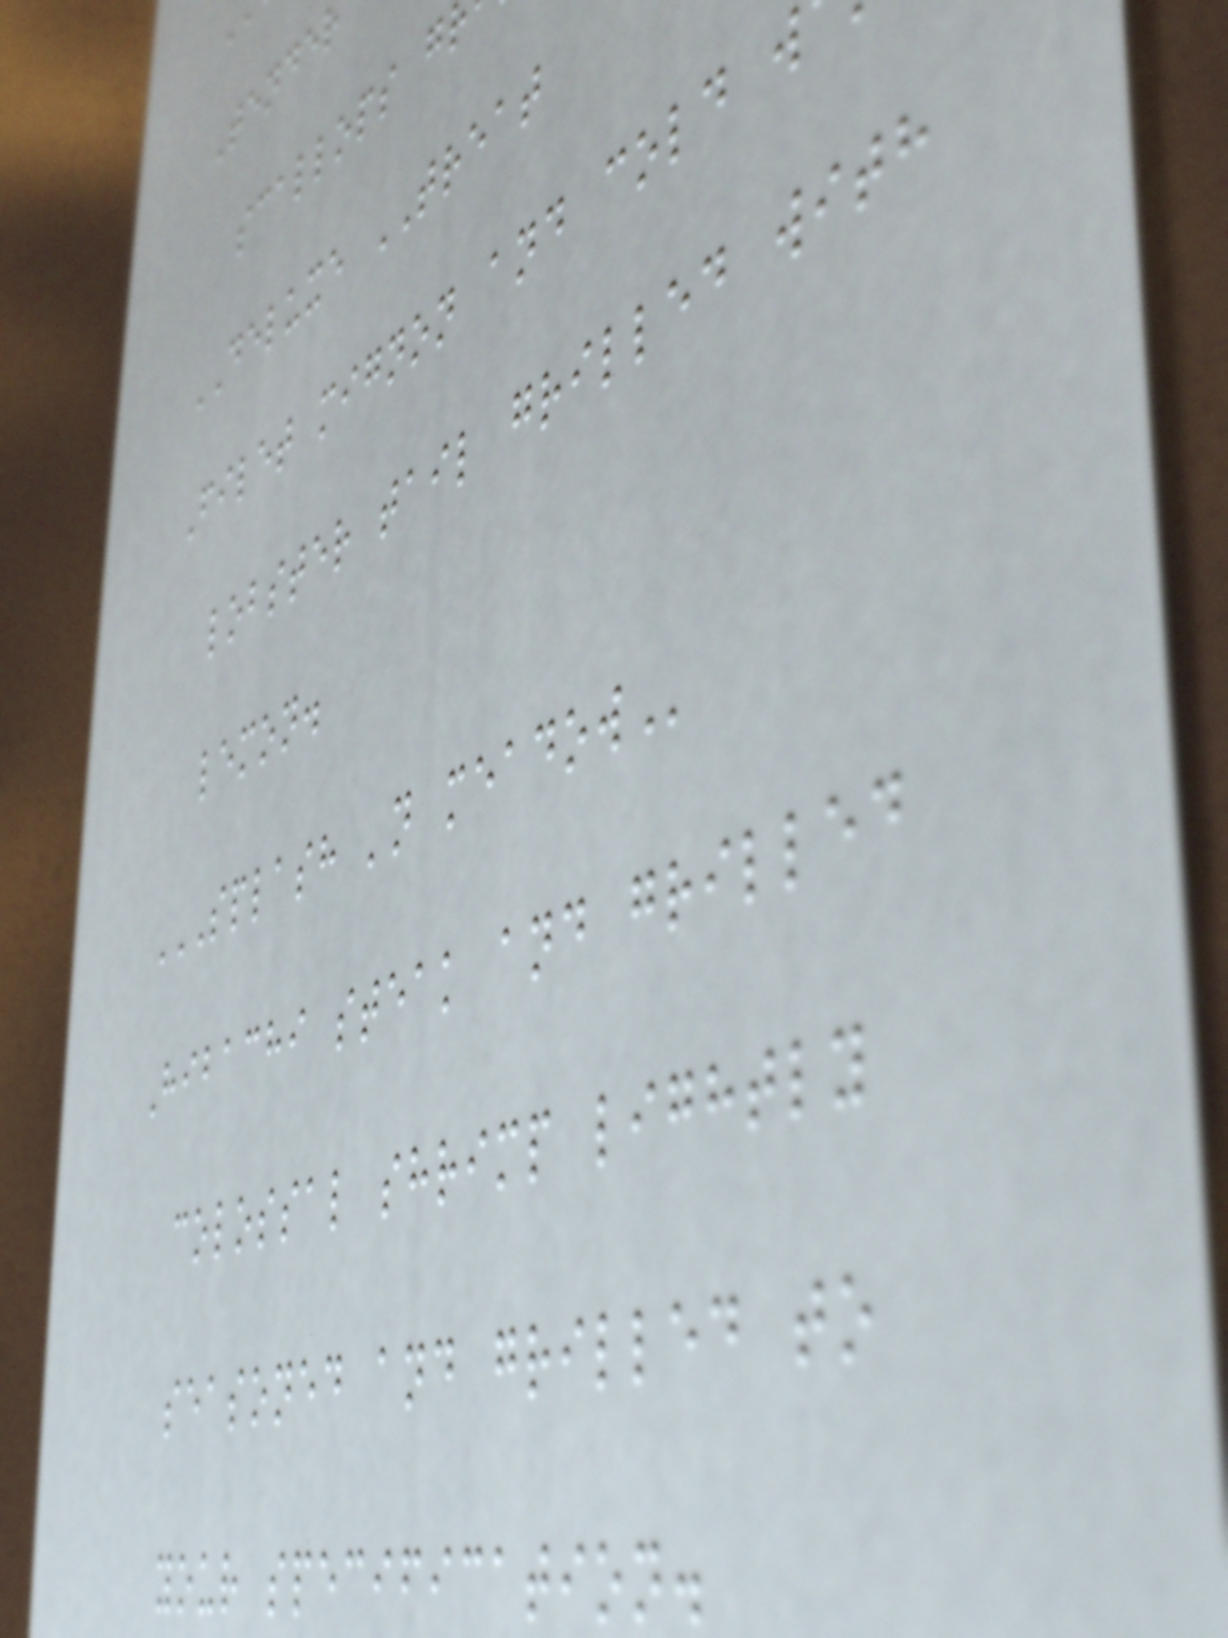Tender
scallops g
DELUXE TREAT
Filet mignon and cold w
lobster tail grilled with
lemon.
SPLASH 'N MEADOW
Hibachi steak and grilled
colossal shrimp lightly
seasoned and grilled to
your specification.
